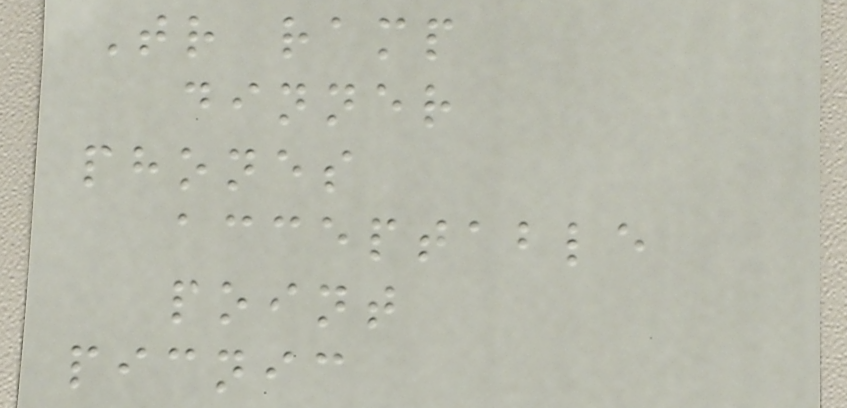Tr ramp
dinner
phones
acceptable
point
picnic
